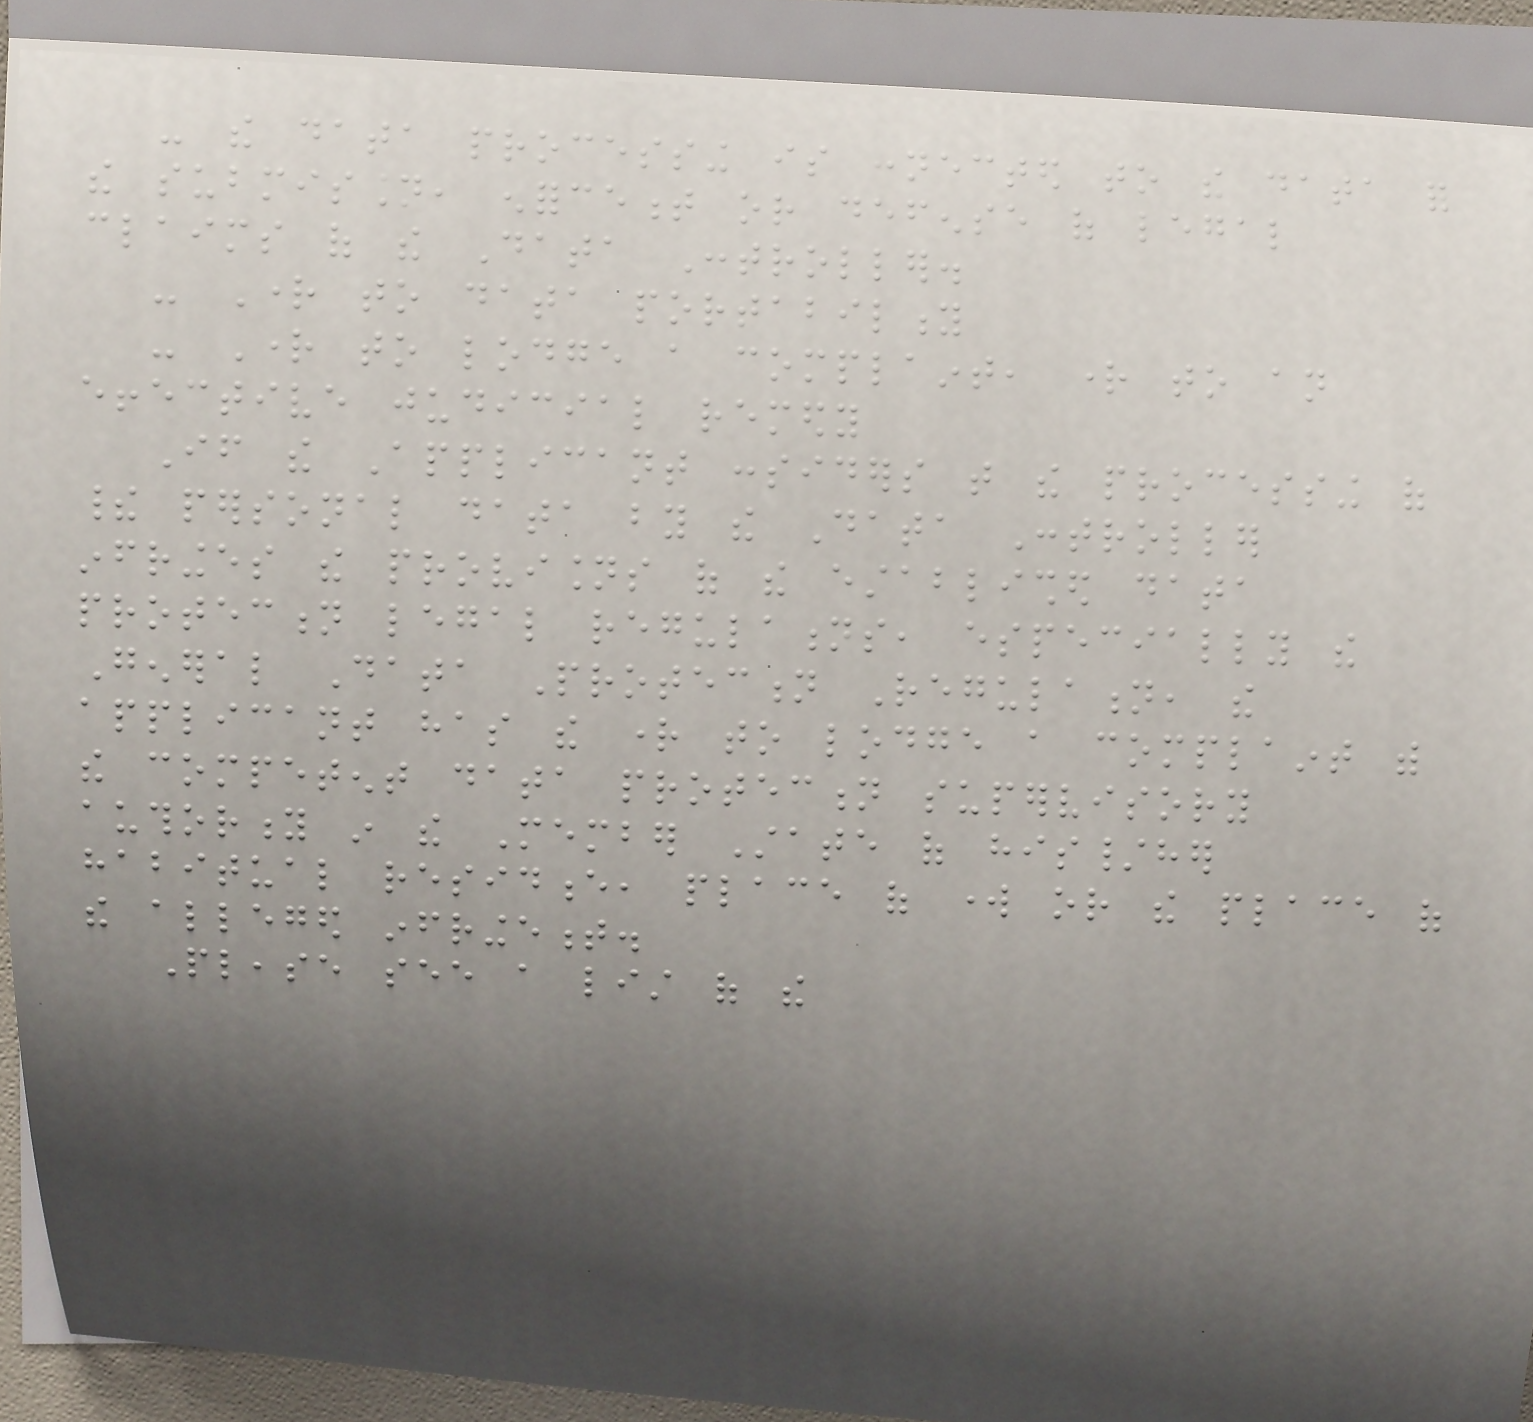- the data processing is connected to the data for
the submission, enforcement or defense of legal
claims of the Data Controller.
- Right to data portability
- Right to lodge a complaint, right to an
effective judicial remedy
If the Applicant considers that the processing of
their personal data by the Data Controller
infringes the provisions of the established data
protection legal regulations, especially the
General Data Protection Regulation, the
applicant has the right to lodge a complaint with
the competent data protection supervisory
authority in the Member State of his/her
habitual residence, place of work or the place of
the alleged infringement.
Please see a list of the
